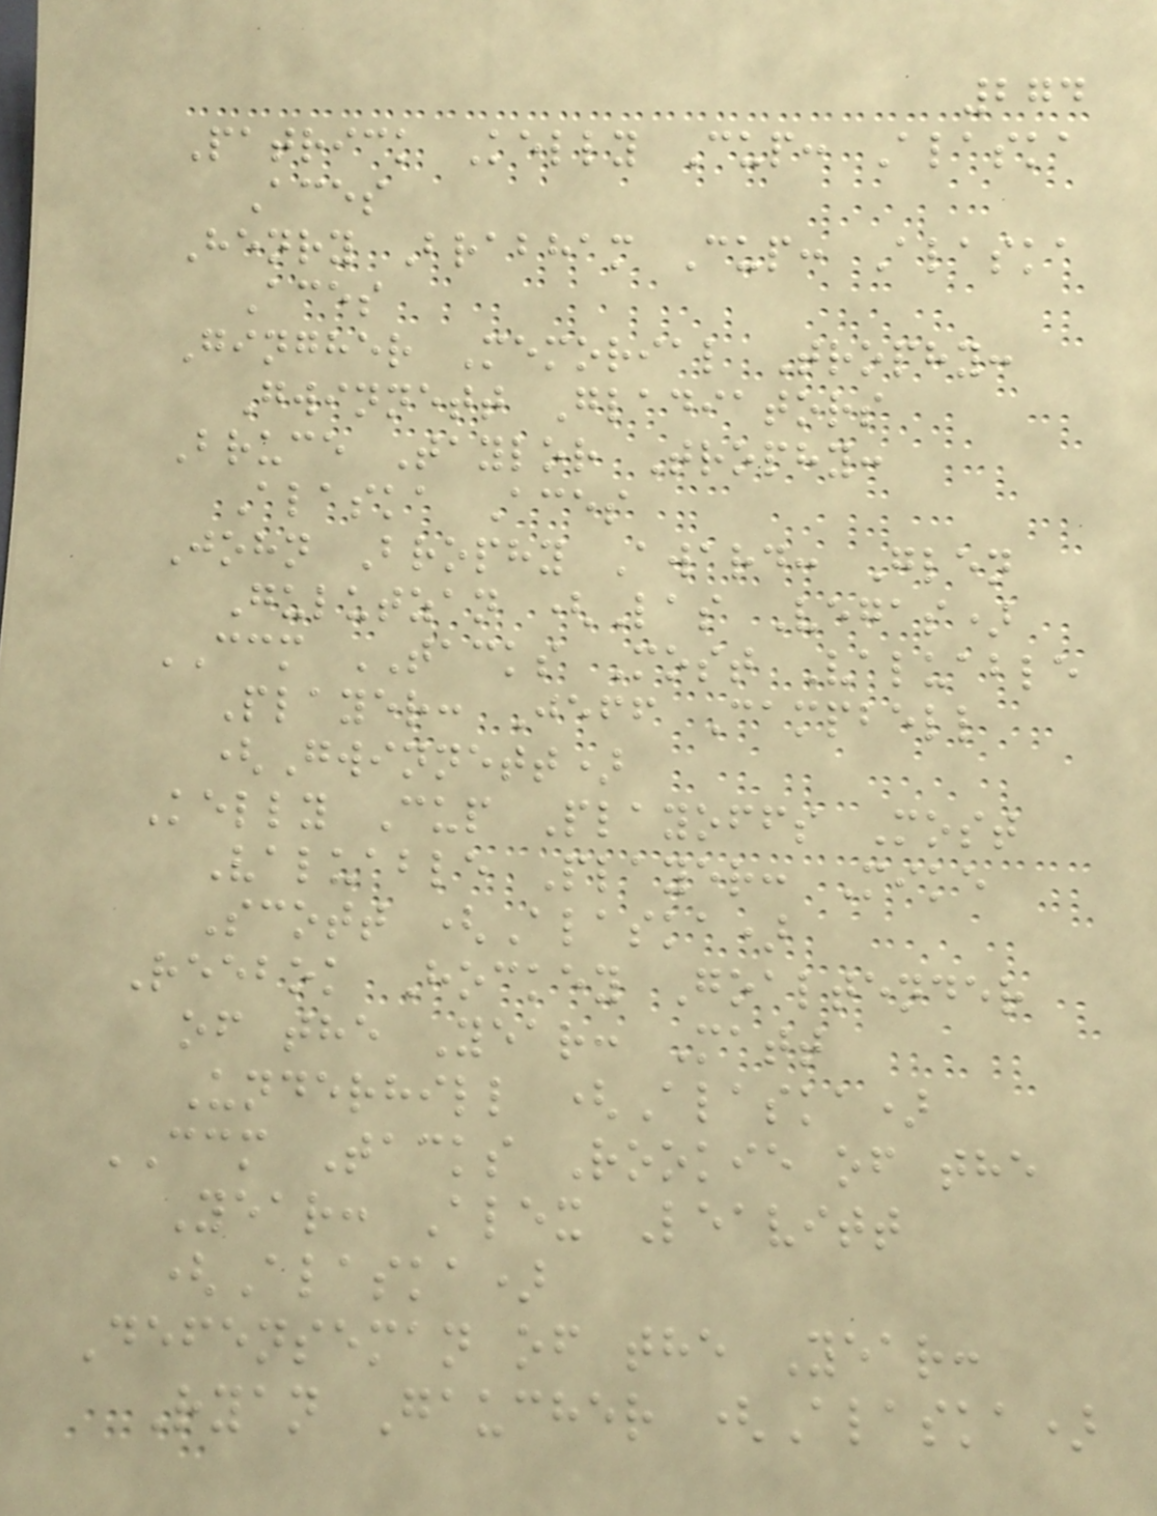274
Patrick Kelly Cup: Alaska
Aces
Henry Brabham Cup: Alaska
Aces
Gingher Memorial Trophy:
Gwinnett Gladiators
Bruce Taylor Trophy:
Alaska Aces
John Brophy Award: Glen
Gulutzan (Las Vegas)
CCM TACKS Most Valuable
Player: Jeff Campbell
(Gwinnett)
Kelly Cup Playoffs Most
Valuable Player: Mike
Scott (Alaska)
Reebok Hockey Goaltender
of the Year: Matt
Underhill (Alaska)
CCM Tacks Rookie of the
Year: Alex Leavitt
(Alaska)
Defenseman of the Year:
Ryan Gaucher (Alaska)
